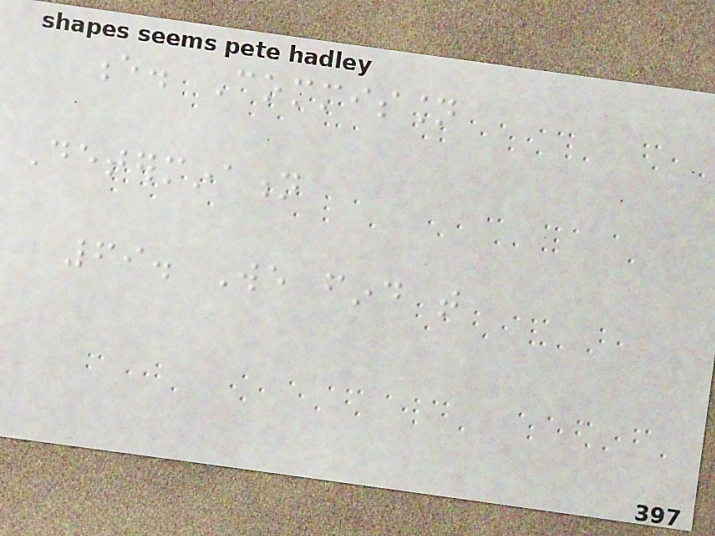e. Commission
Determination
69. We find that
